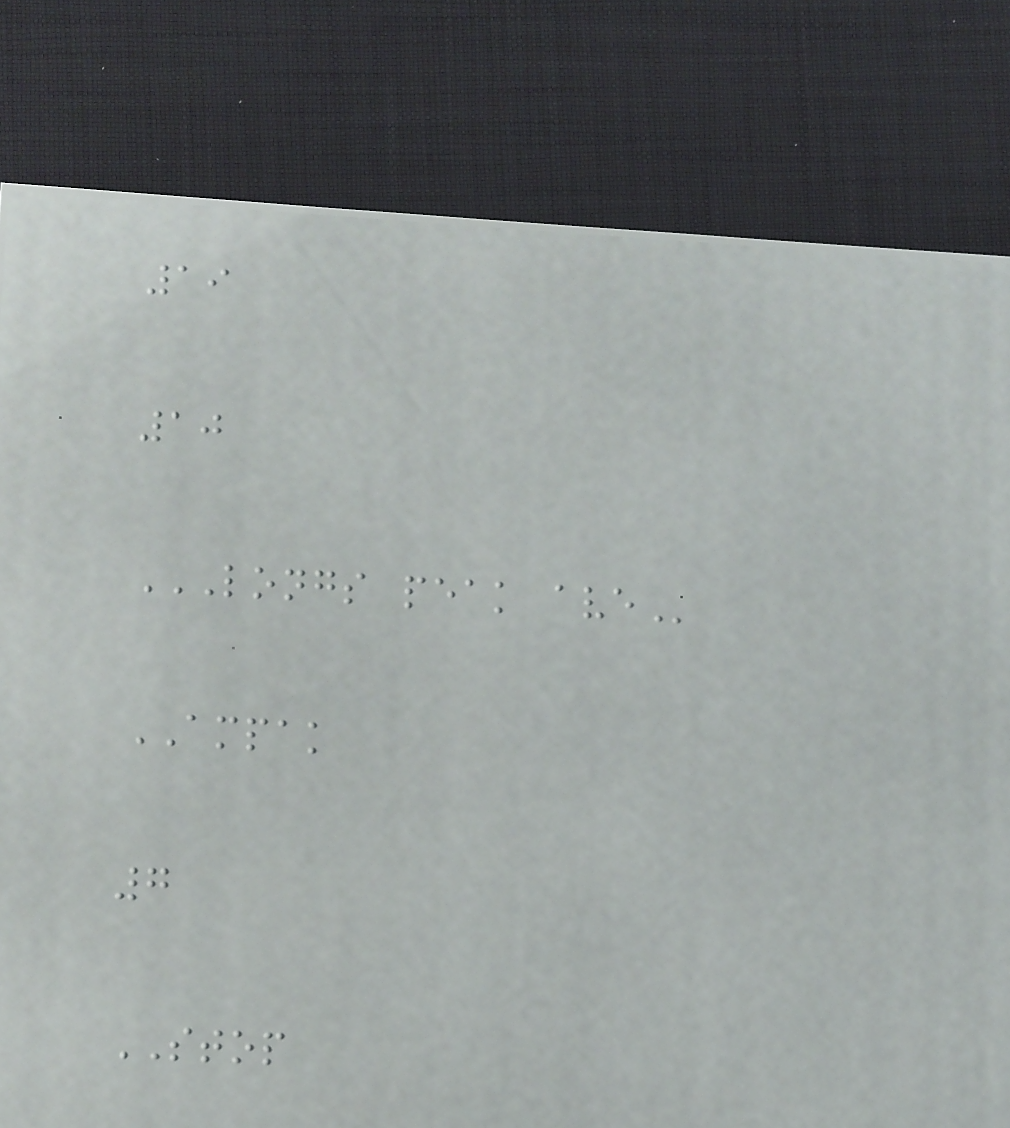19
10
LONGS PEAK AVE
AMPAK
7
STOP
